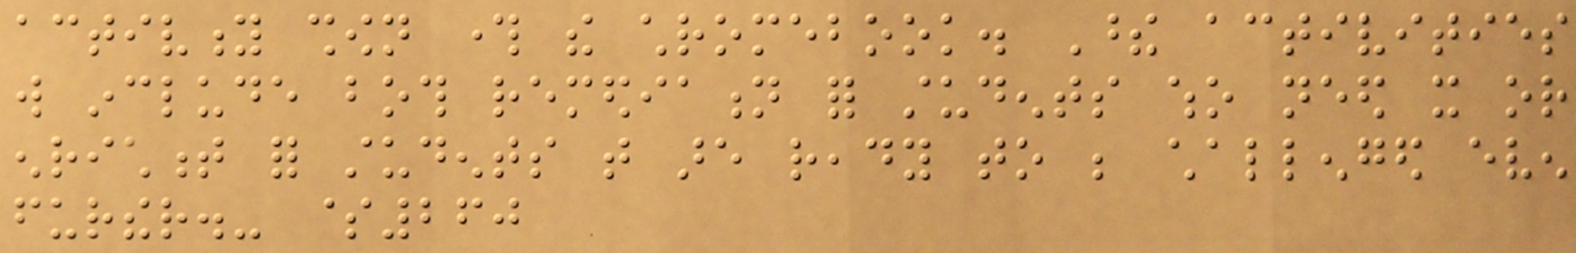activity shown through the chromebook. These activities
will include both remediation for students who need it or
enrichment for students that are ready to be challenged even
further.- $260
